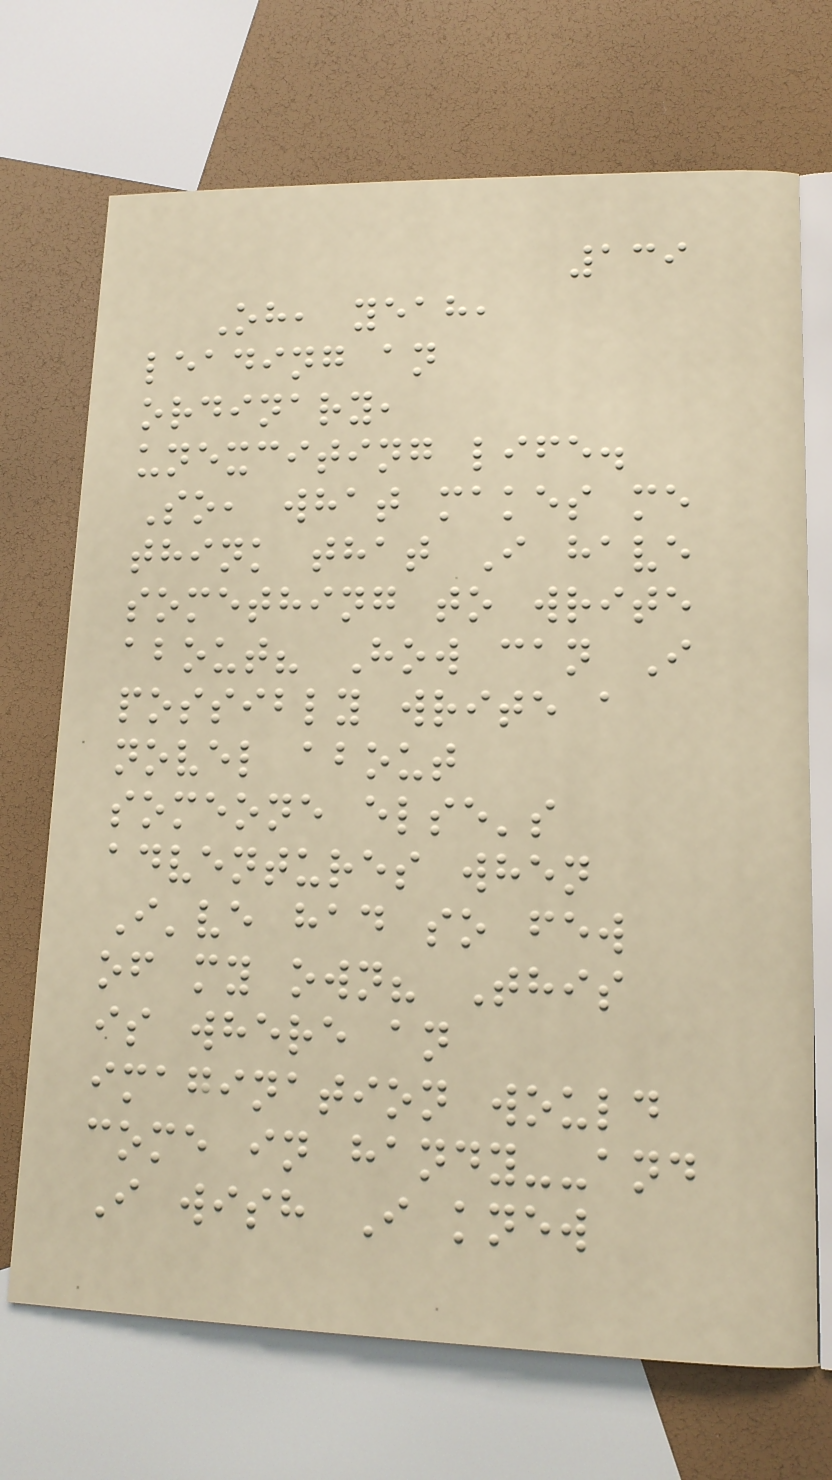139
Oh, yeah,
leading an
ordinary,
unexciting life.
So, what makes me
think that I have
something to write
about? How can I
possibly write a
novel about
someone else's
adventures when
I've had so few
of my own? This
is where an
imagination would
come in handy--and
I wish I knew
